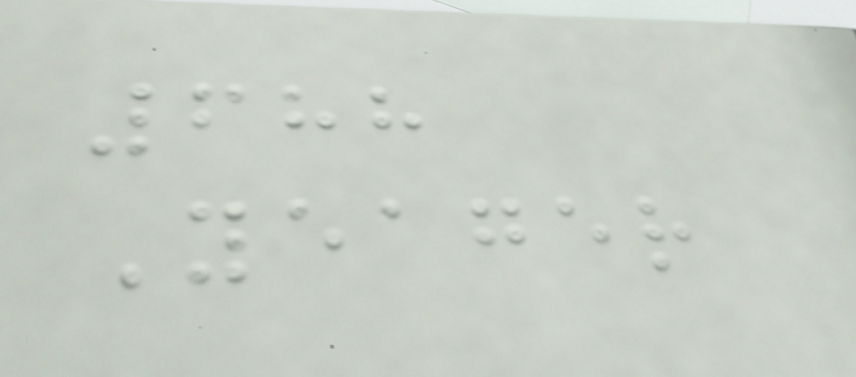688
Yeager
